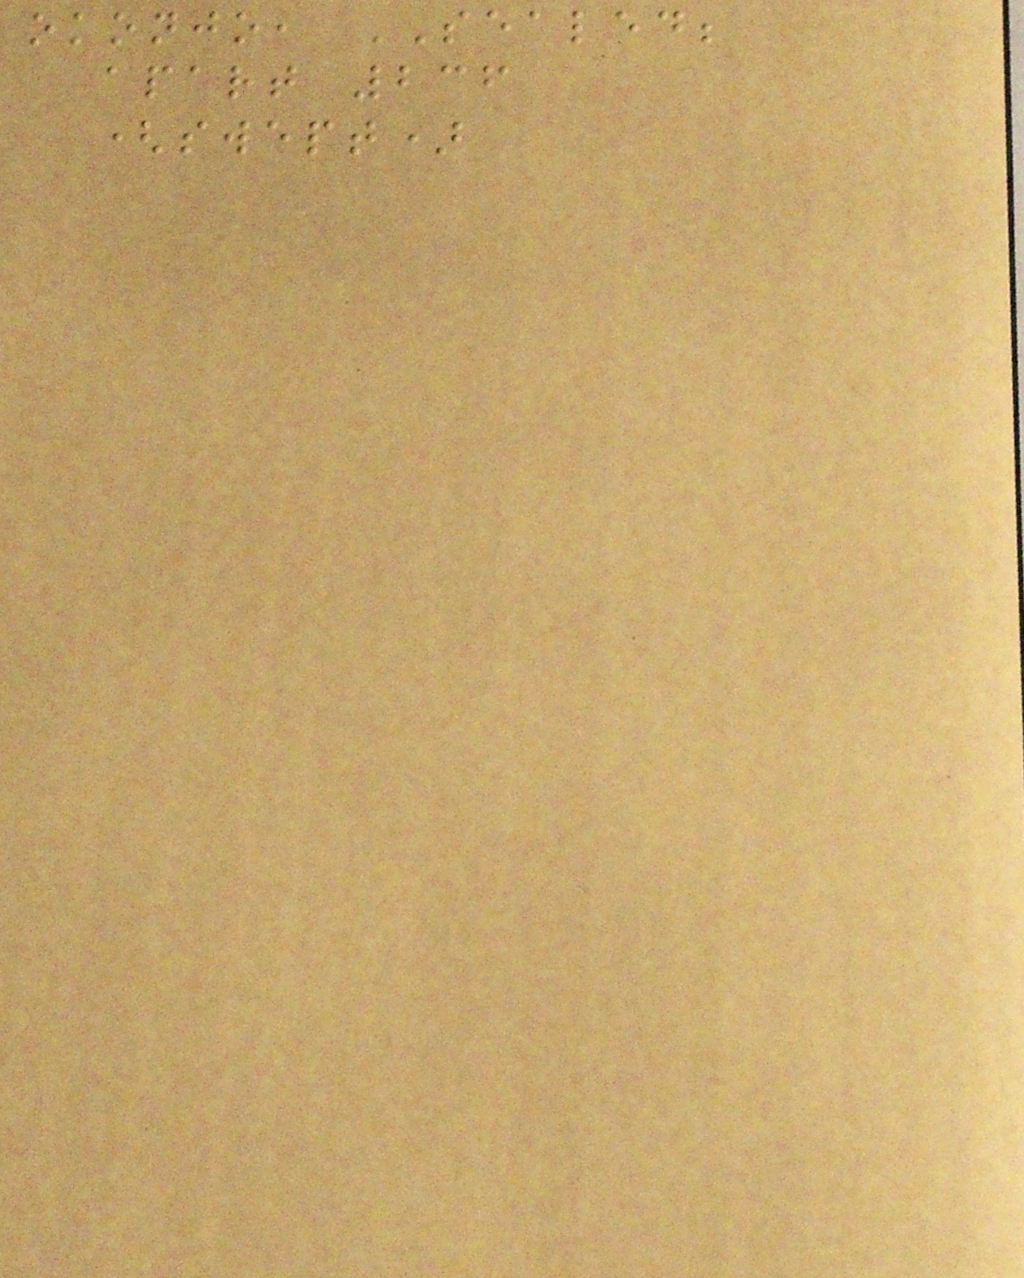okonjo, SEALED;
apart 236
(swept)
